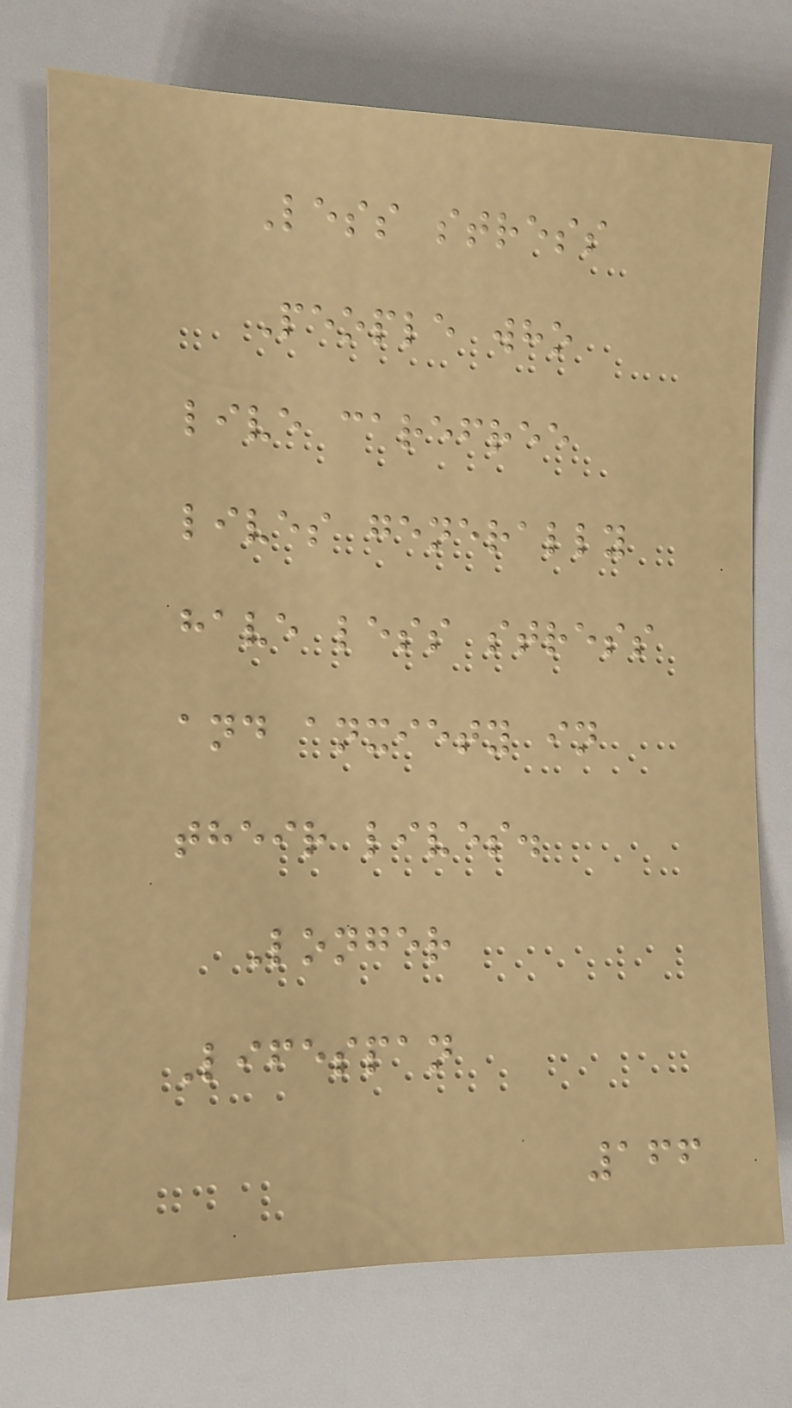Less stress
People who
live carefree
lives generally
have less stress
and anxiety in
their lives.
Longer
Lifespan
166
